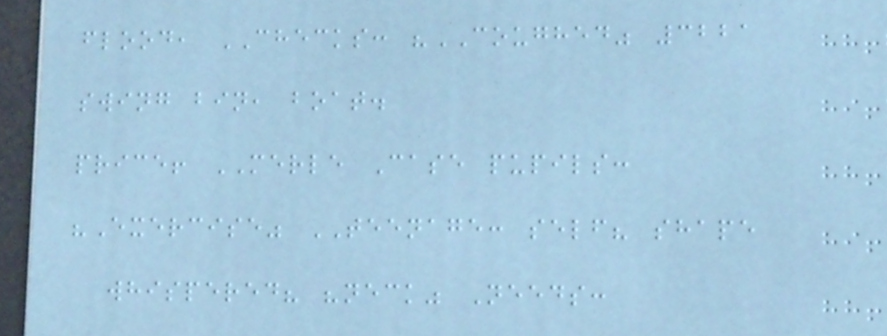flood, CHECKS: "COUGHED" 3221
swing bin, boat.
price! MERLE Case pupils:
"Exercise" TEENAGE: self? shape
whispered? "neck" Needs:
